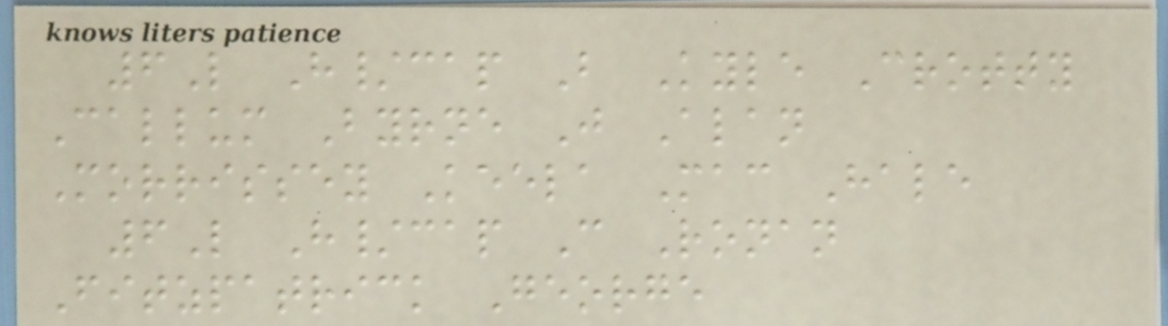6L H/cap B Kyle Crotty
Callum Byrne J Alan
Morrissey Keela Mac Hale
6L H/cap C Ronan
Fitzpatrick George
